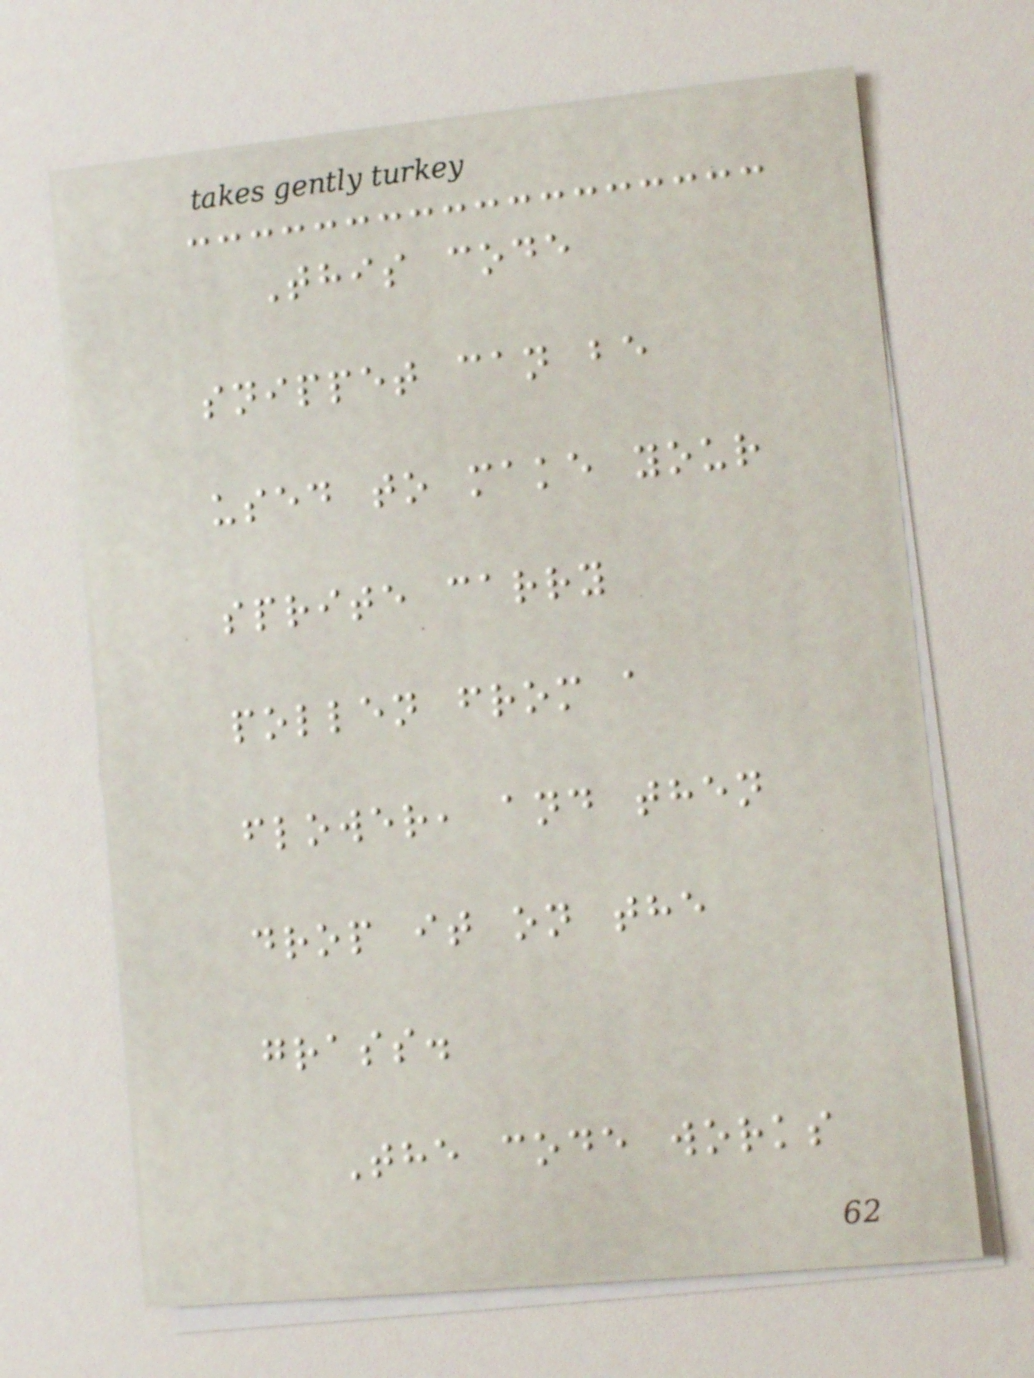This code
snippet can be
used to make your
sprite carry
pollen from a
flower, and then
drop it on the
grass.
The code works
